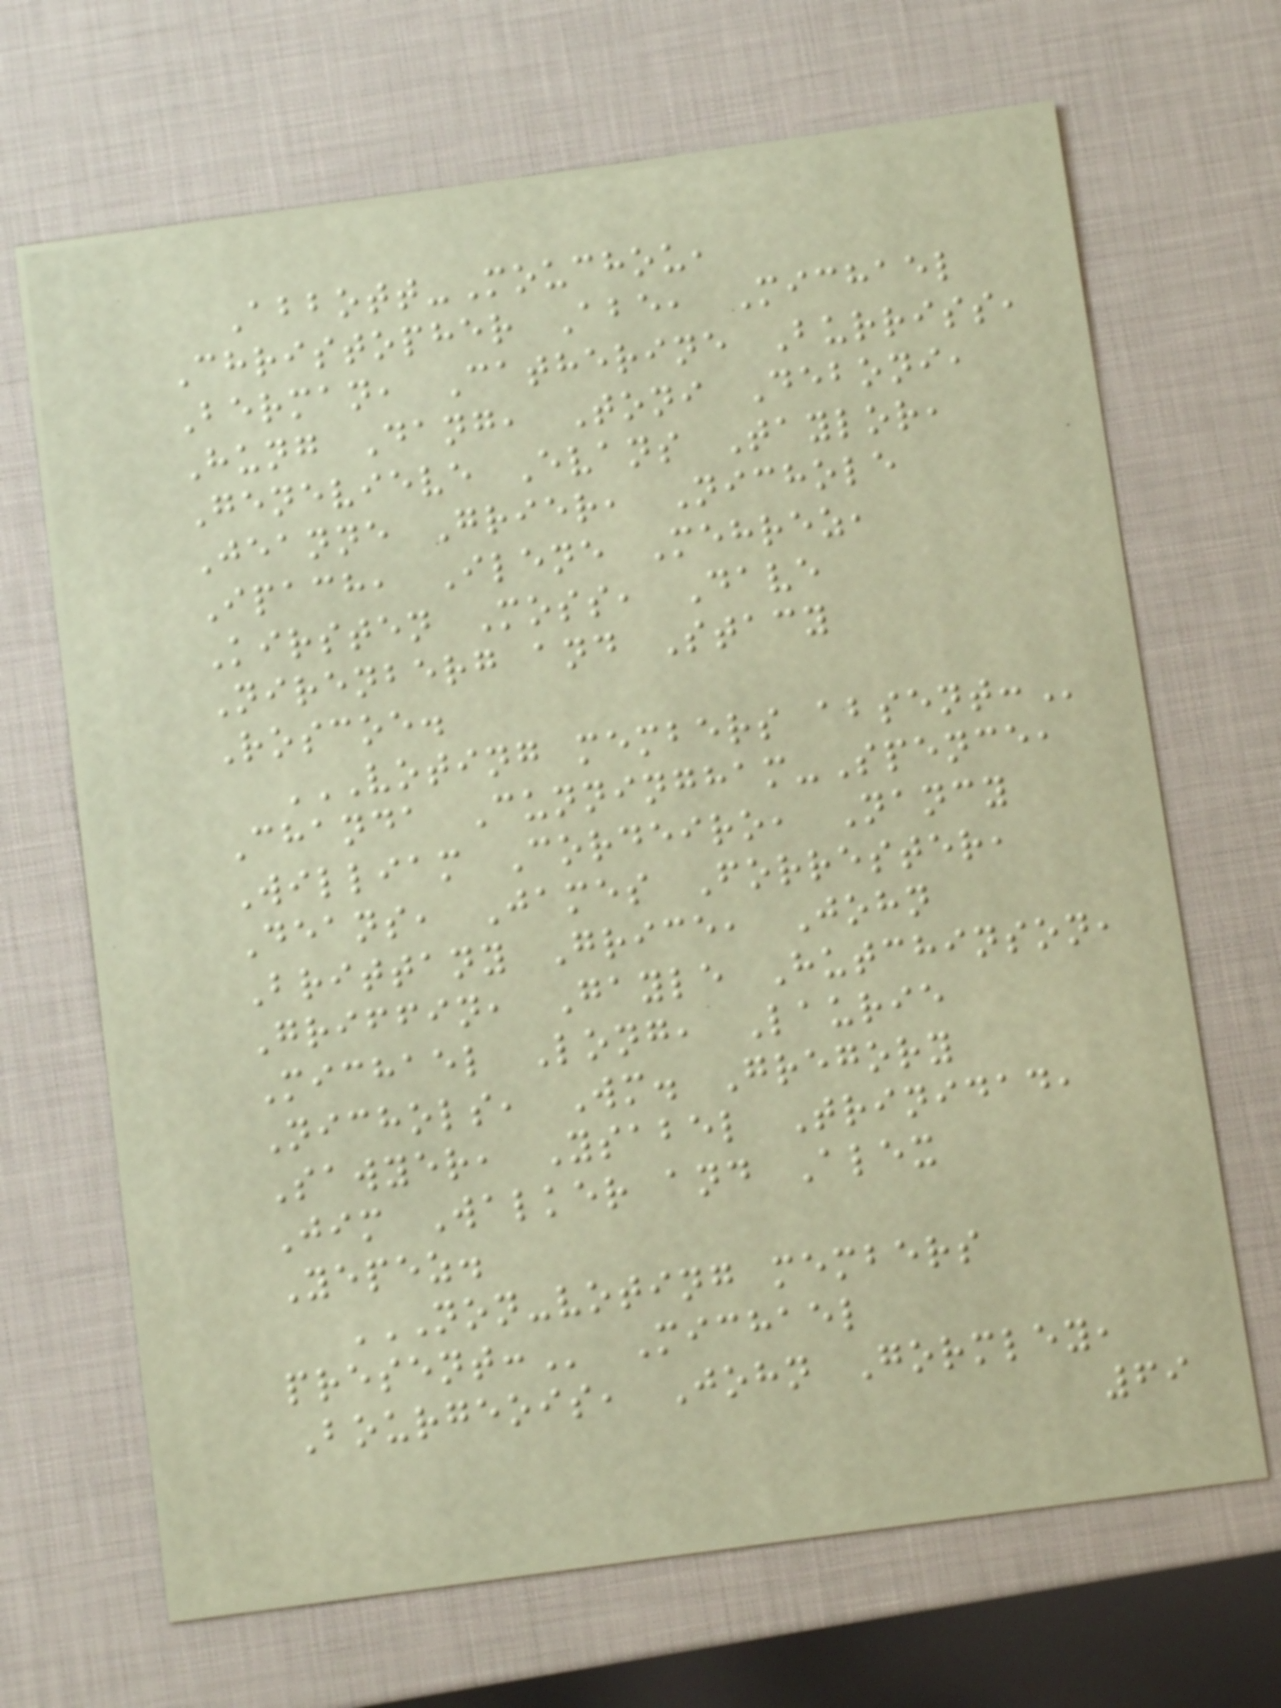Abbott-Mouchou,
Christopher Abe, Michael
Berman, Catherine Burriss,
Hung Dang, Toni Deboni,
Genevieve Evans Taylor,
Jeanne Grier, Nichole
Ipach, Ilene Mehrez,
Kirsten Moss, Dave
Nirenberg and Stacy
Roscoe.
VOTING MEMBERS ABSENT:
Chanda Cunningham-Spence,
William Cordeiro, Nancy
Deans, James Forrester,
Brittany Grice, John
Griffin, Gayle Hutchinson,
Michael Long, Laurie
Nichols, Wm. Gregory
Sawyer, Ysabel Trinidad,
Jim Walker and Alex
Yepez.
NON-VOTING MEMBERS
PRESENT: Michael
Bourgeois, John Gormley,
69
